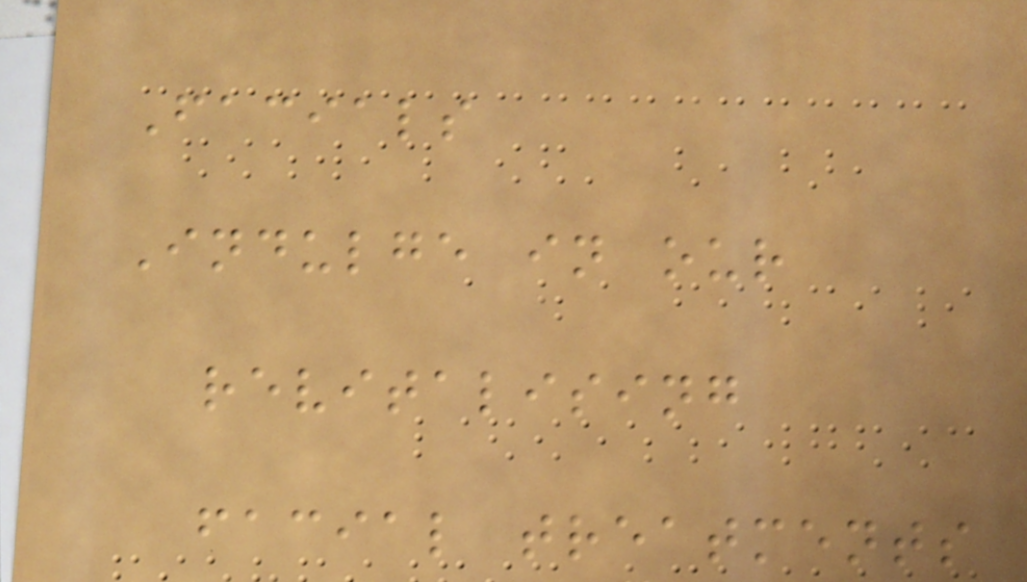Facials
Indulge in our
revitalising
facial treatments
